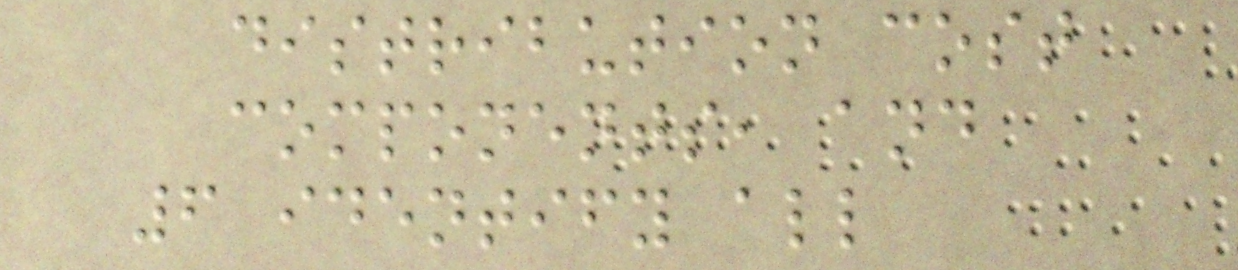distribution cost
components, and
6 identify all
